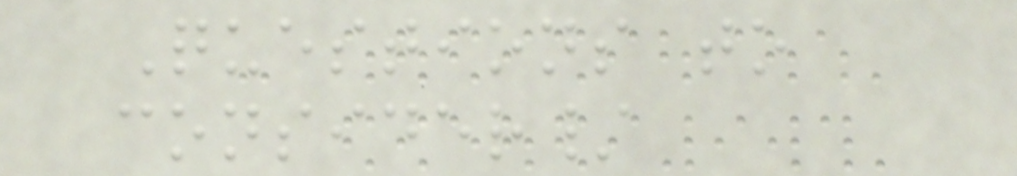Questions to
consider/
